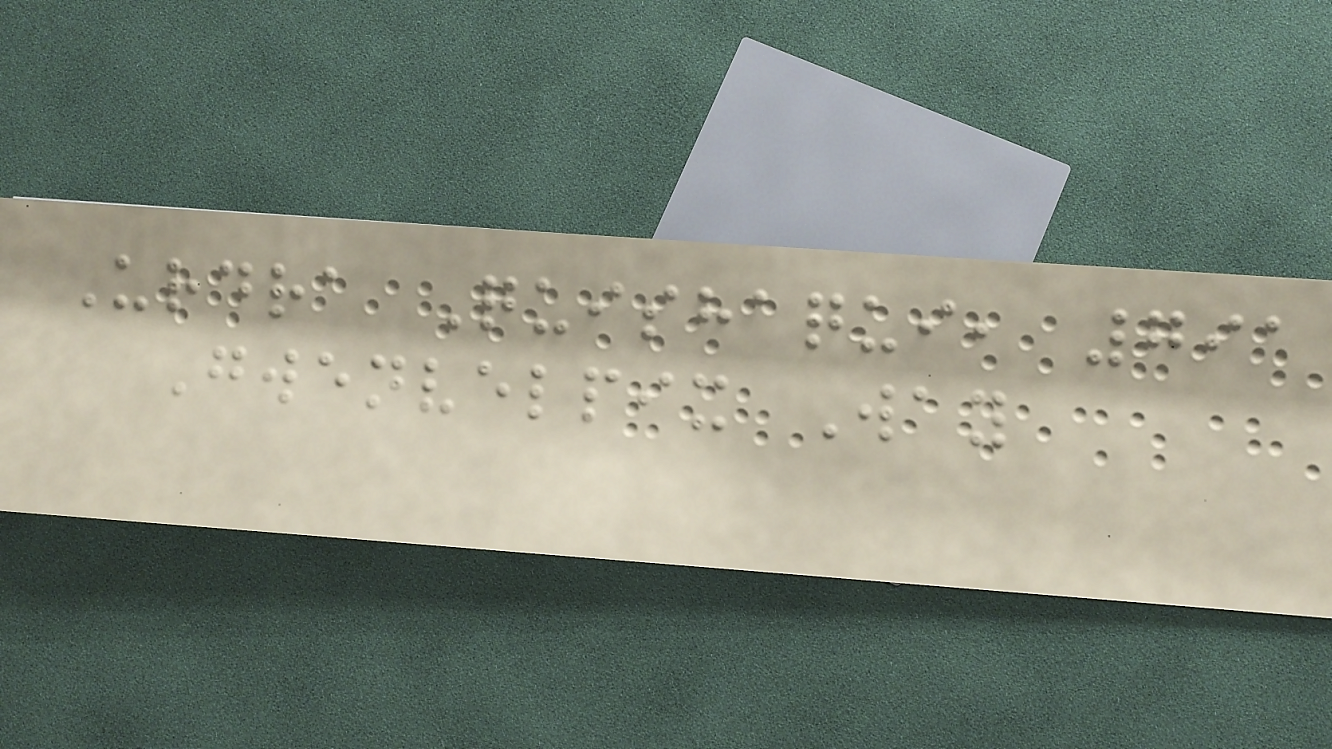Urdra Quishaqui, 791
Gwenvelpix Way
